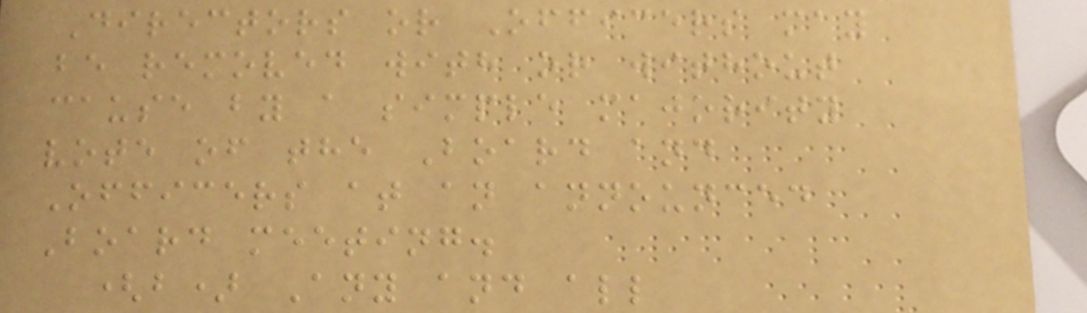Directors or Officers may
be removed with or without
cause by a simple majority
vote of the Board and
Officers at an announced
Board meeting.
(b) Any and all
